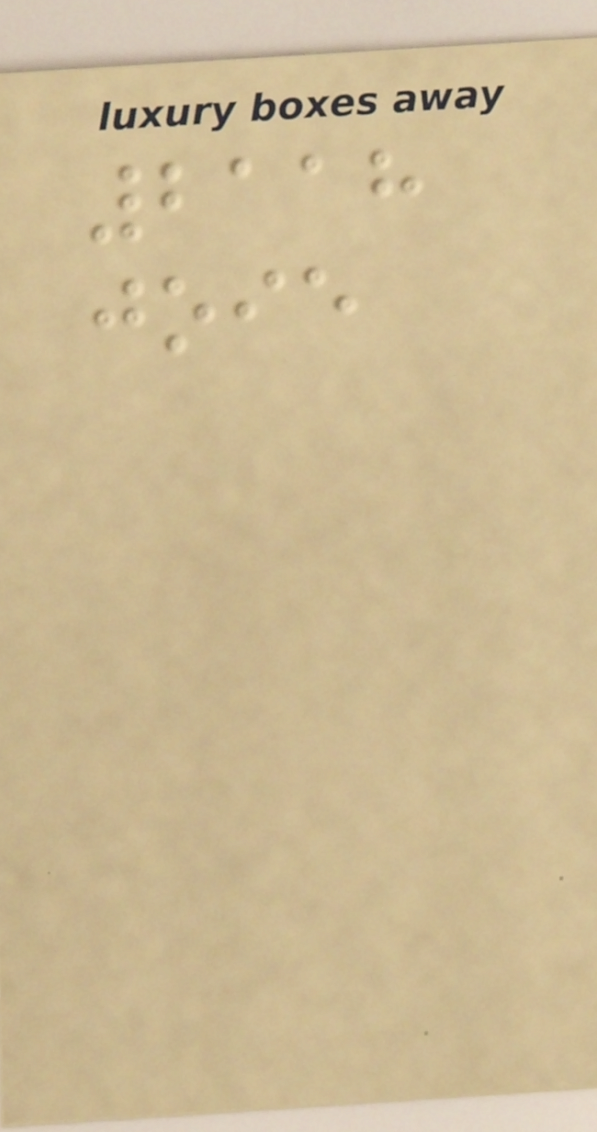2118
joie
